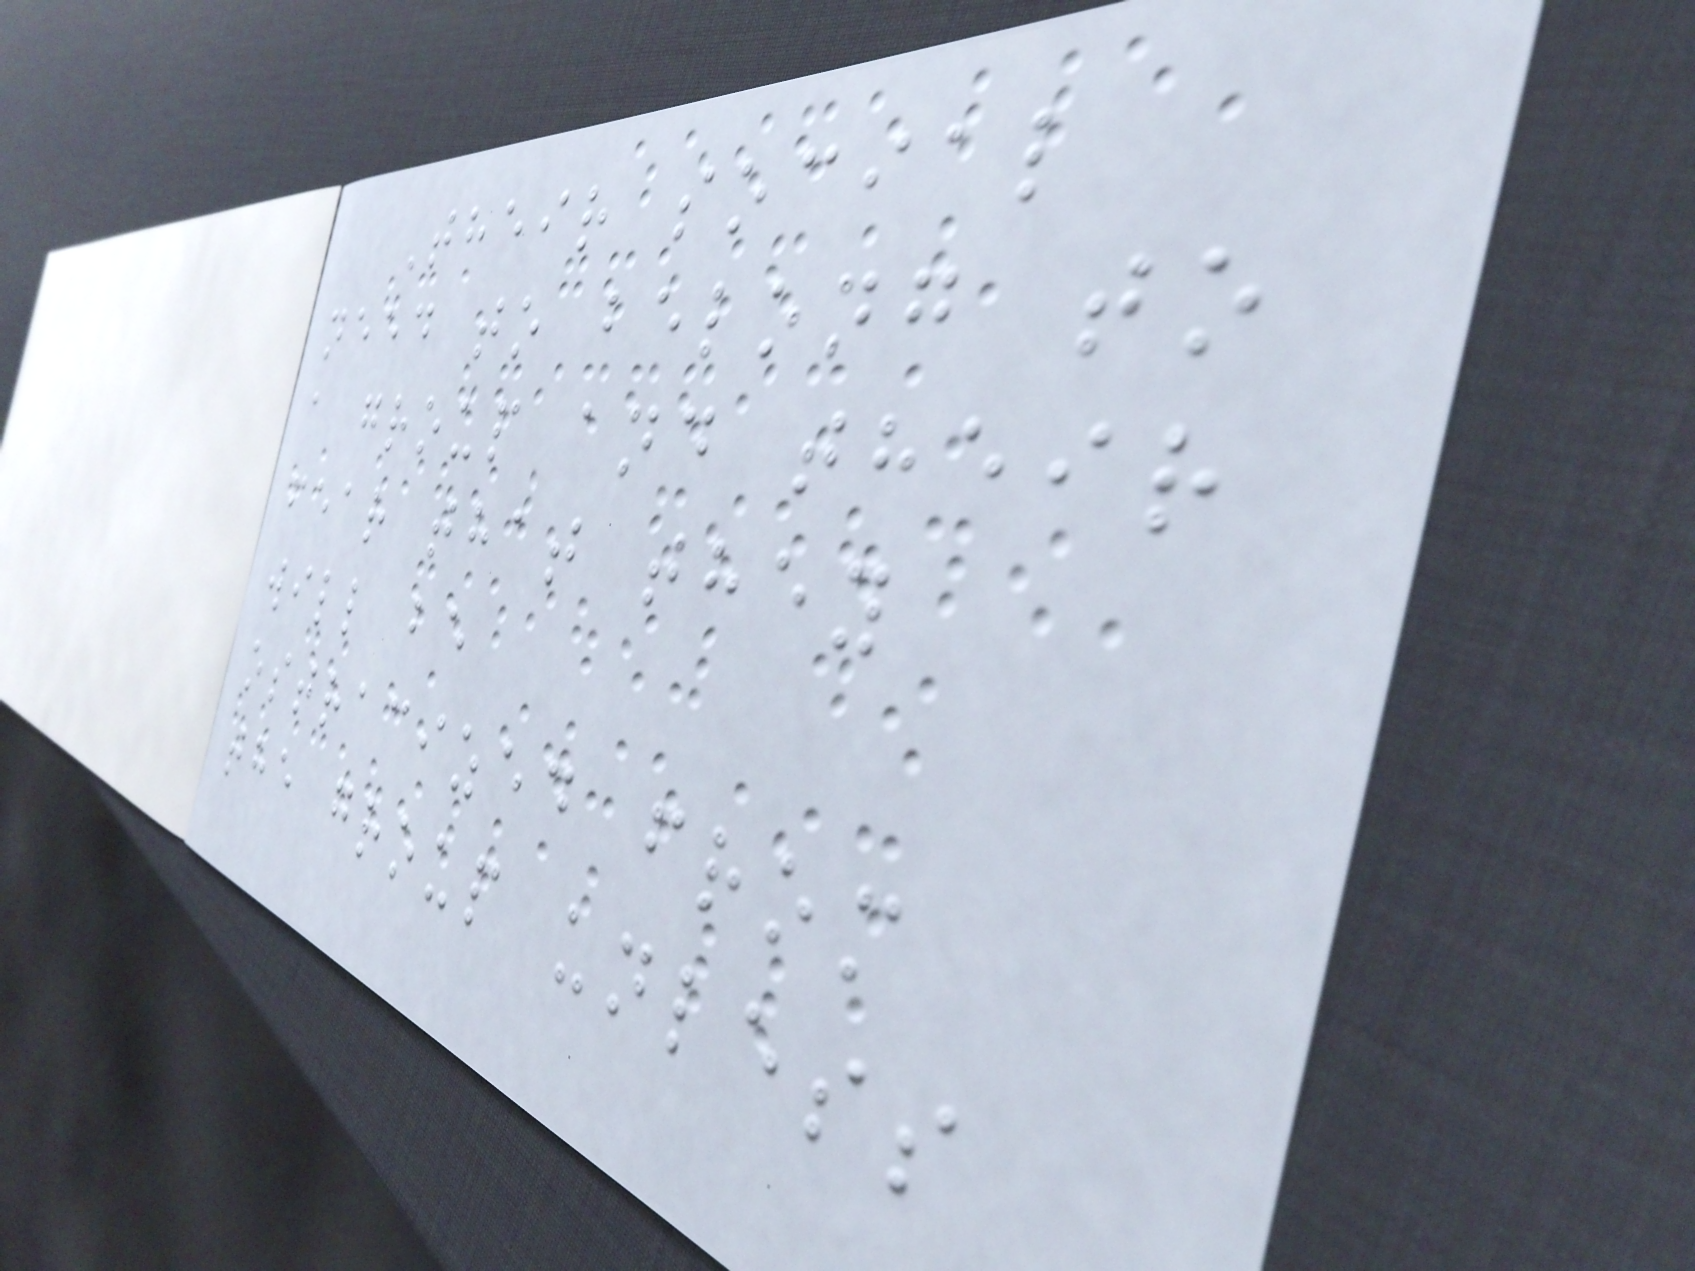Their social
need to belong to
a group and their
fear that they
will be
ostracized from
the group unless
